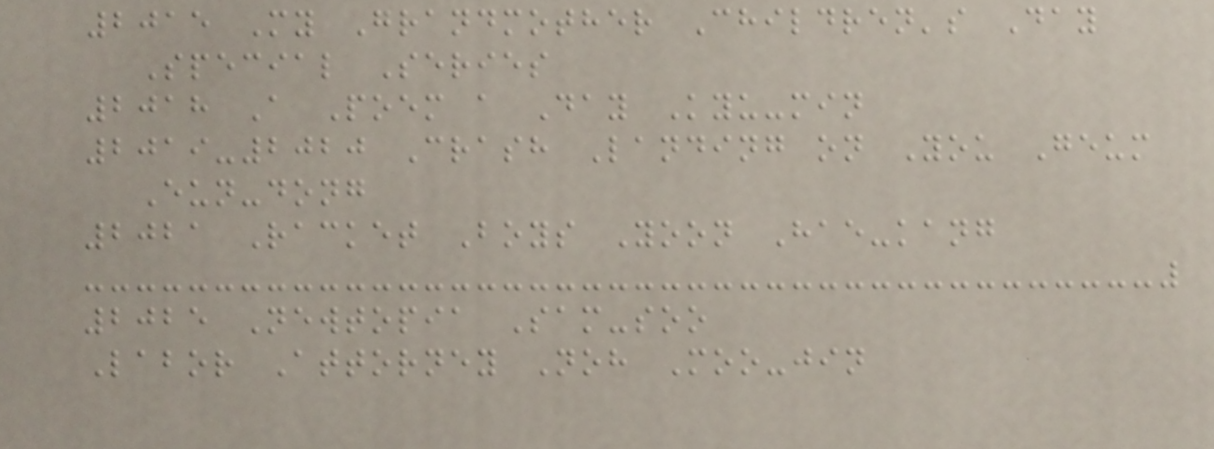2015 My Grandmother Children's Day
Special Series
2018 A Poem a Day Kyu-min
2019-2020 Crash Landing on You Geum
Eun-dong
2021 Racket Boys Yoon Hae-kang
2025 Newtopia Sam-soo
Labor Attorney Noh Moo-jin
